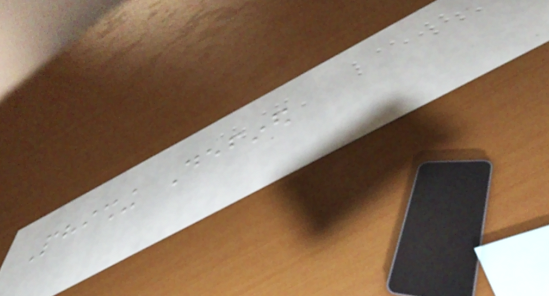Phishing Defined
